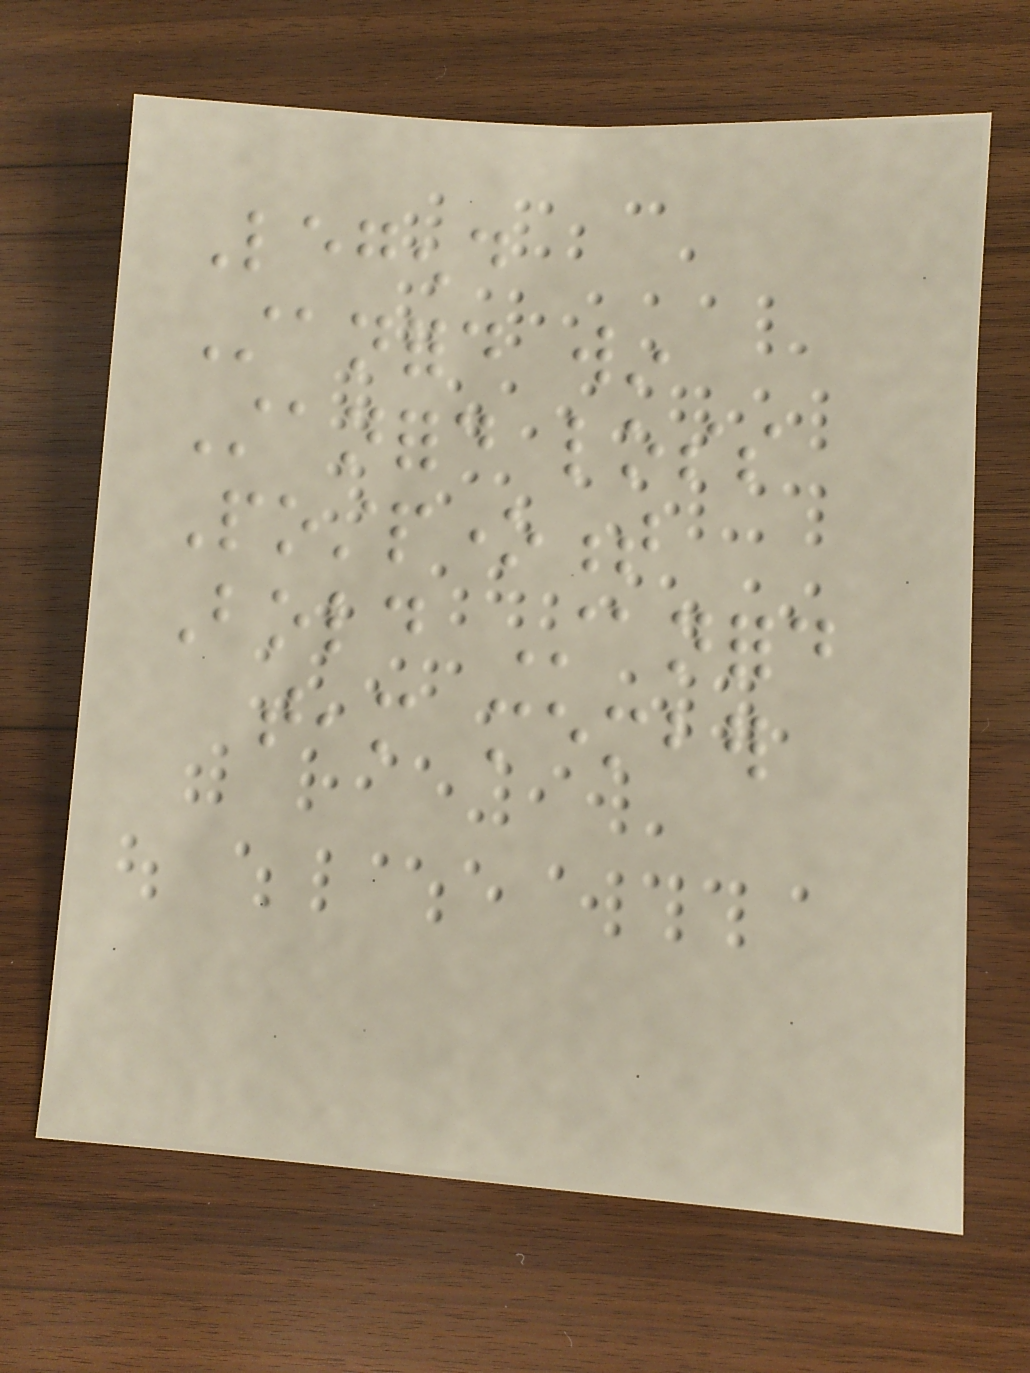Legend
Stanford win
Stanford loss
Postponement
Bold Stanford
team member
